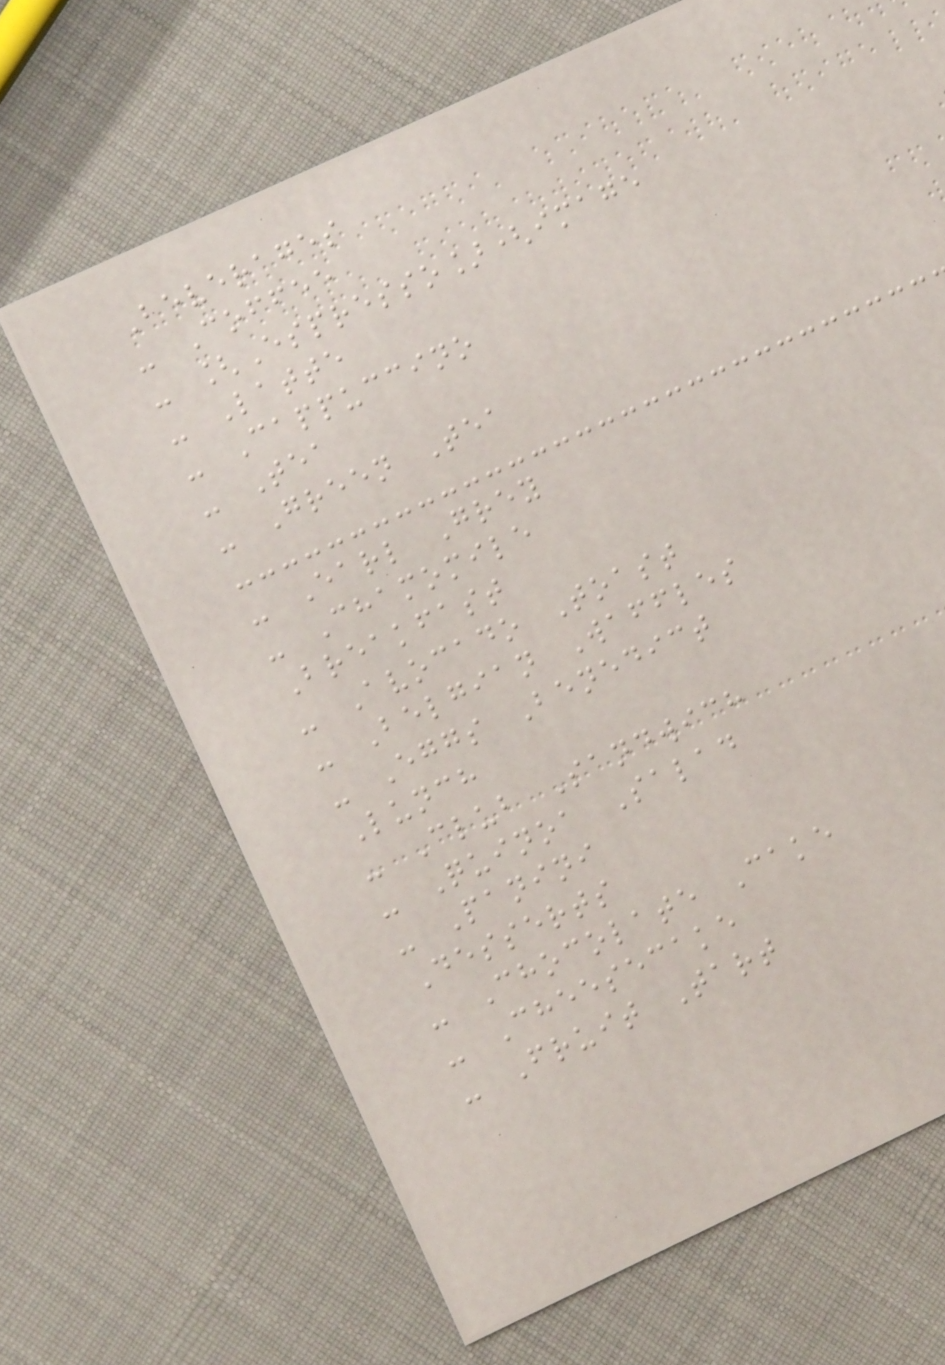Beverages
- Coffee
- [Espresso](image
- Latte
- Cappuccino
- Tea
- Green Tea
- Earl Grey
- Chamomile
Breakfast
- Avocado Toast
- Belgian Waffles
- Eggs Benedict
Lunch
- Club Sandwich
- Quinoa Salad
- Panini
Desserts
- Chocolate Cake
- Cheesecake
- Fruit Tart
